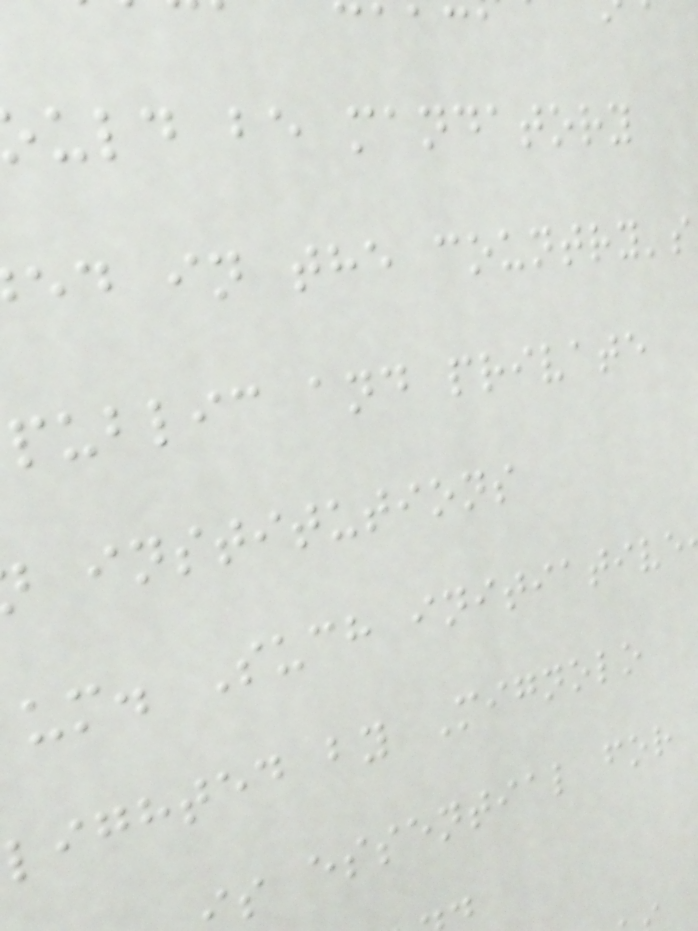uld be mandatory
ed in the country's
public and private
institutions
um. Such initiative
lighted by Mignolo
s essential for
